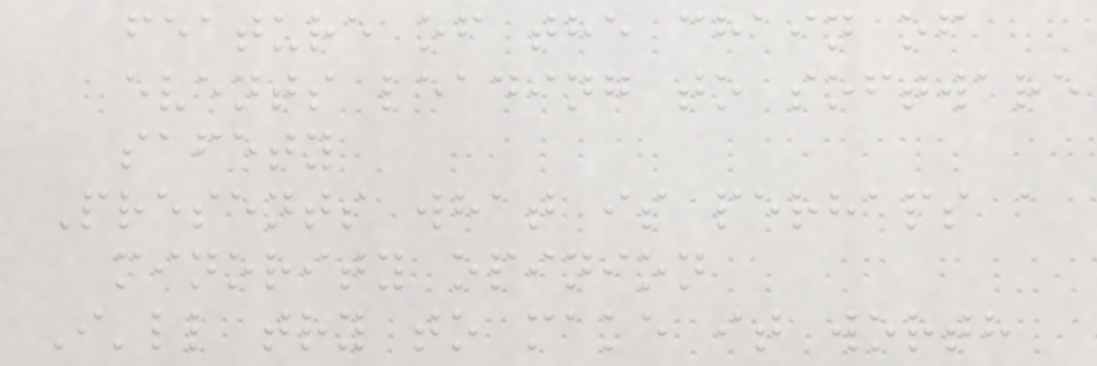feature of the chain of
events leading to software
safety
Presents what is perhaps a
minority opinion
I'll try to make it worth
